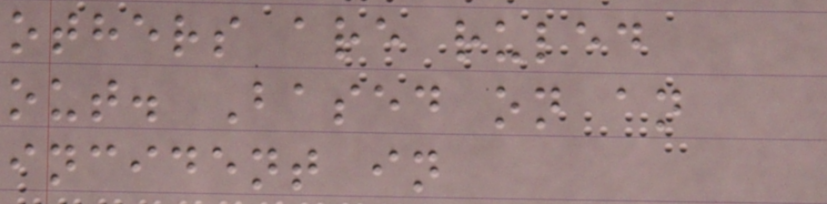others are ruled
out. Based on an
incident in
